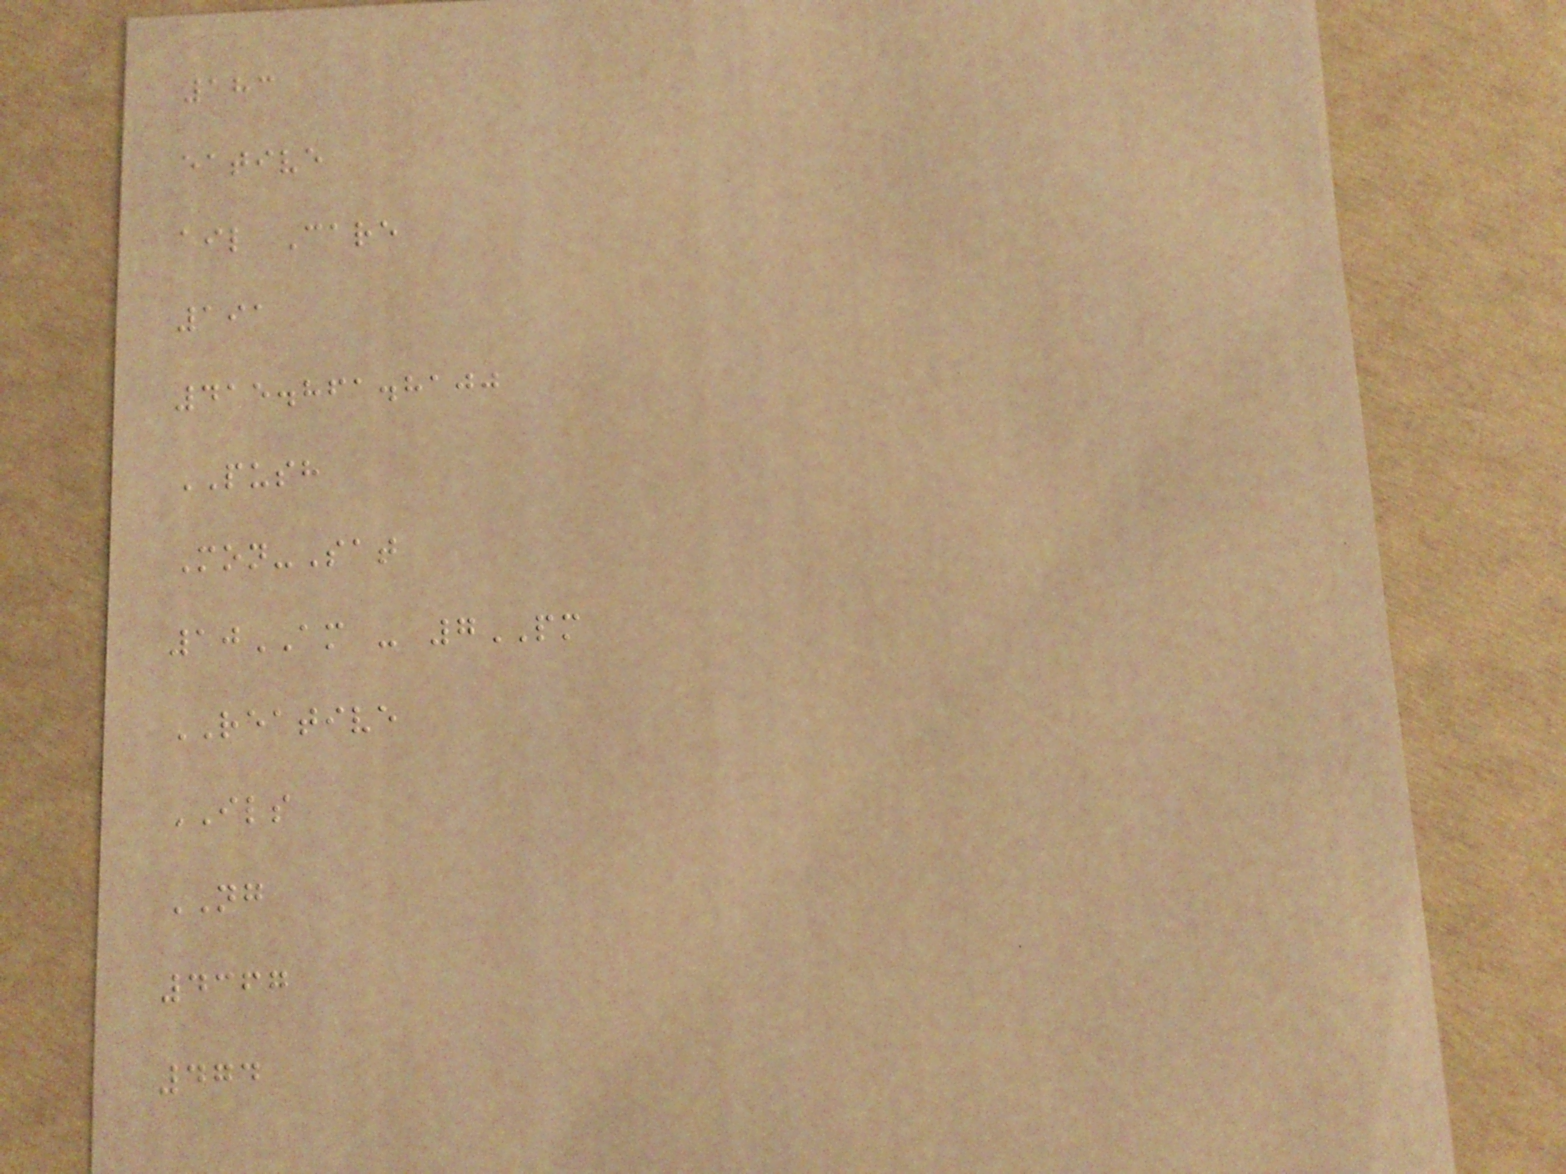183
eative
ail Care
191
415.861.8100
PUSH
Mon-Sat
10AM - 7PM
REATIVE
ILS
NG
4367
474
